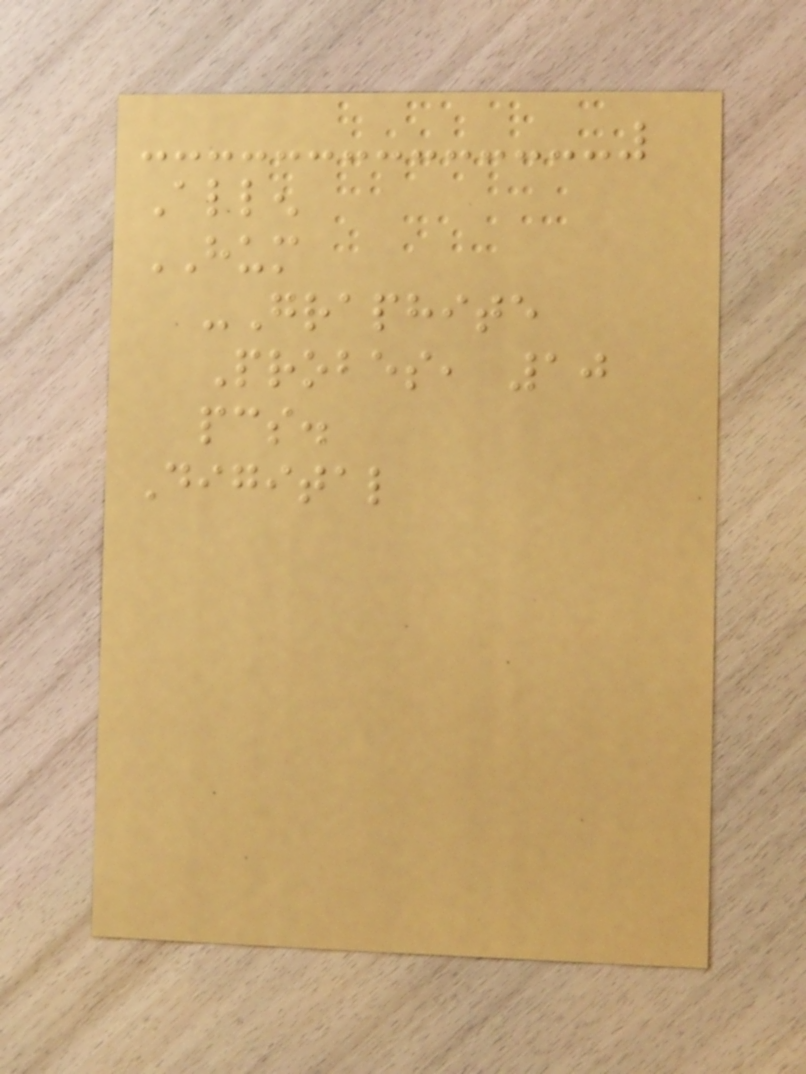Allen
HUM
-Graphite
Probes, 10
pcs.
Digital
